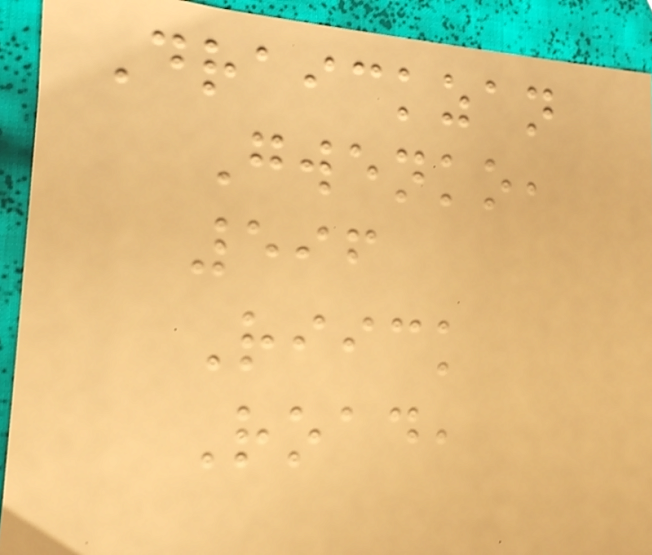Draickzan
Gwenko,
596
Riick
Road,
